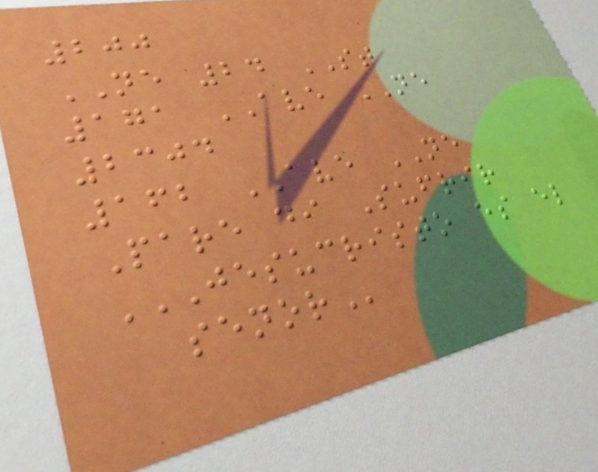200
NE 24 ST
171 AVE NE
2304
162 AVE NE
Pare di Sufrir
JESUCRISTO ES EL
SENOR
